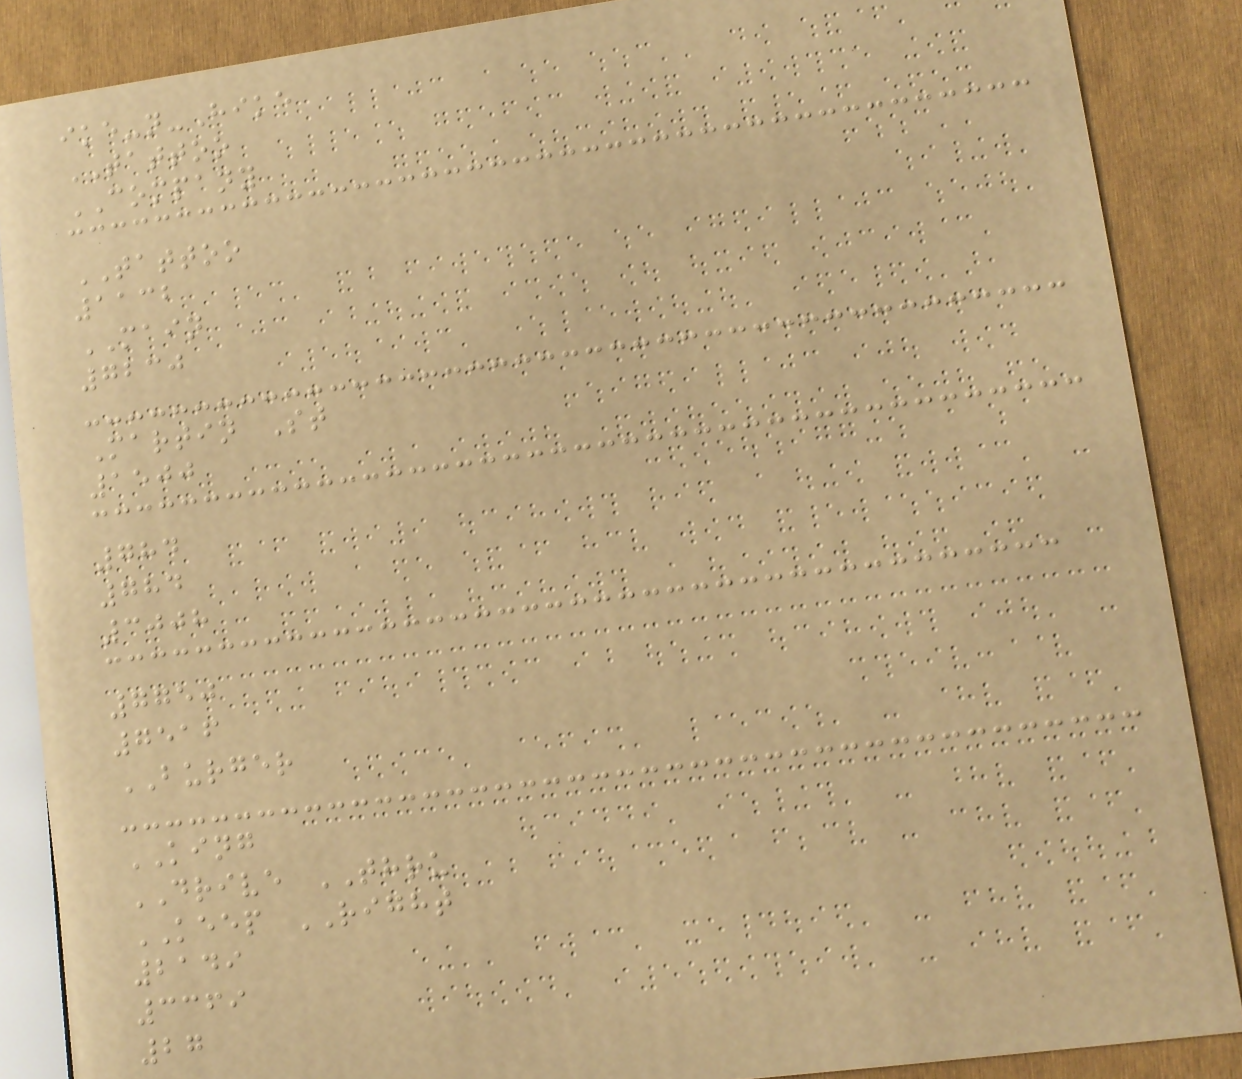ike-n-Hike
TATTOO
COMPANY
TATTOO
1132
MAIN
7230
Martin St
1500
784
784
3008
7750
7516
BURGER
KING
DRIVE THRU
KEEP RIGHT
2149
3369
27
